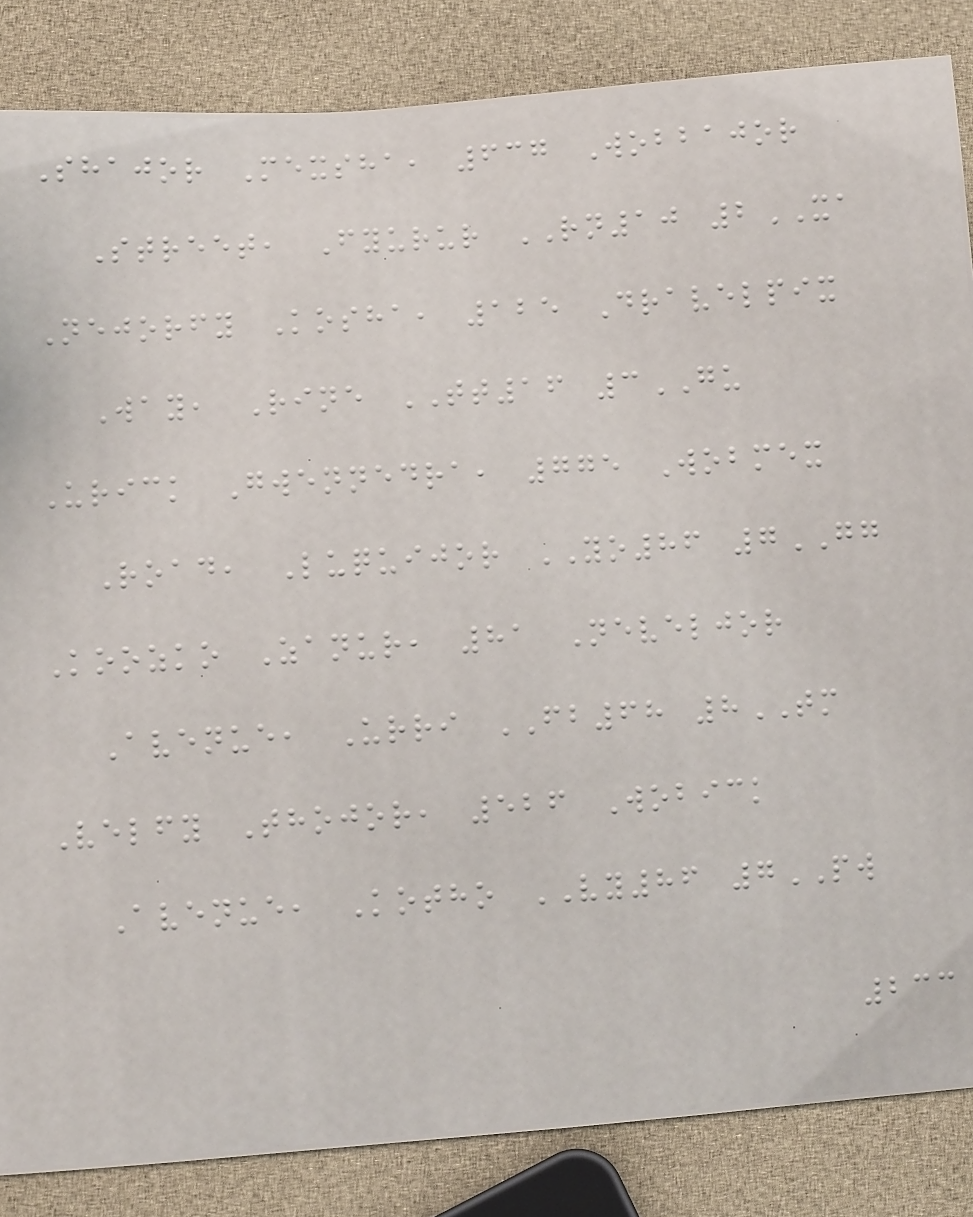Shajor Mexsha, 637 Wobbajor
Street, Fyurur RN10 2XA
Nejorfy Kosha, 125 Dravelpix
Way, Rine TT16 3GU
Urick Gwennedra, 775 Wobmex
Road, Luquijor YO86 7GG
Koozko Zanur, 81 Neveljor
Avenue, Urri FB68 8TM
Velfy Thojor, 526 Wobick
Avenue, Kotho VY86 7PW
233
